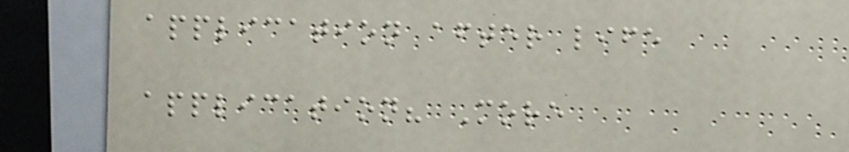application after life
application? More
